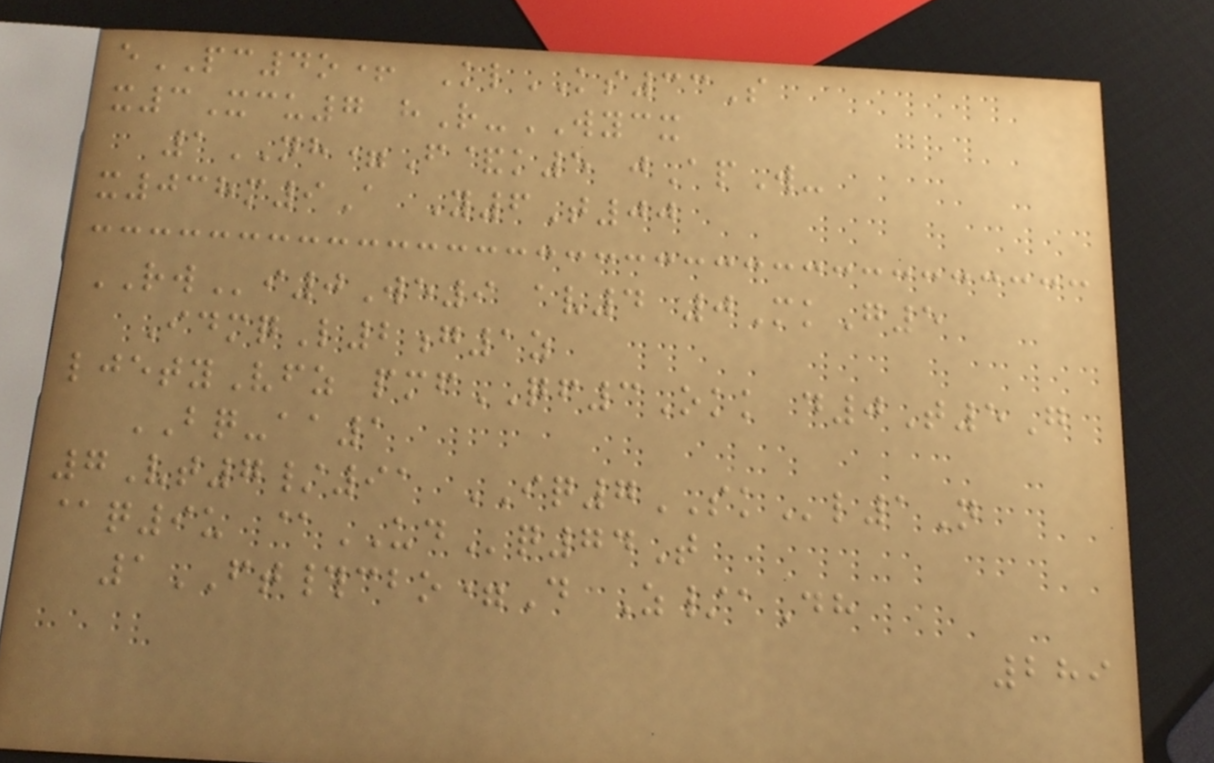ePC4o+ KlKS33S
x3Xcu7 hR-WYCX
1NH=F&k5 jApW-
x038m9A Y6T00
RWi0We9 av4 0MkG5
IdmqL2g1z
ljetyVfz pmfQF3Okk d0T5G
BQ-aa1
7Vt7/91 IQ7SKl1N
@q9u @UDq74T
1FT#cbo=D Z/aDh
289
